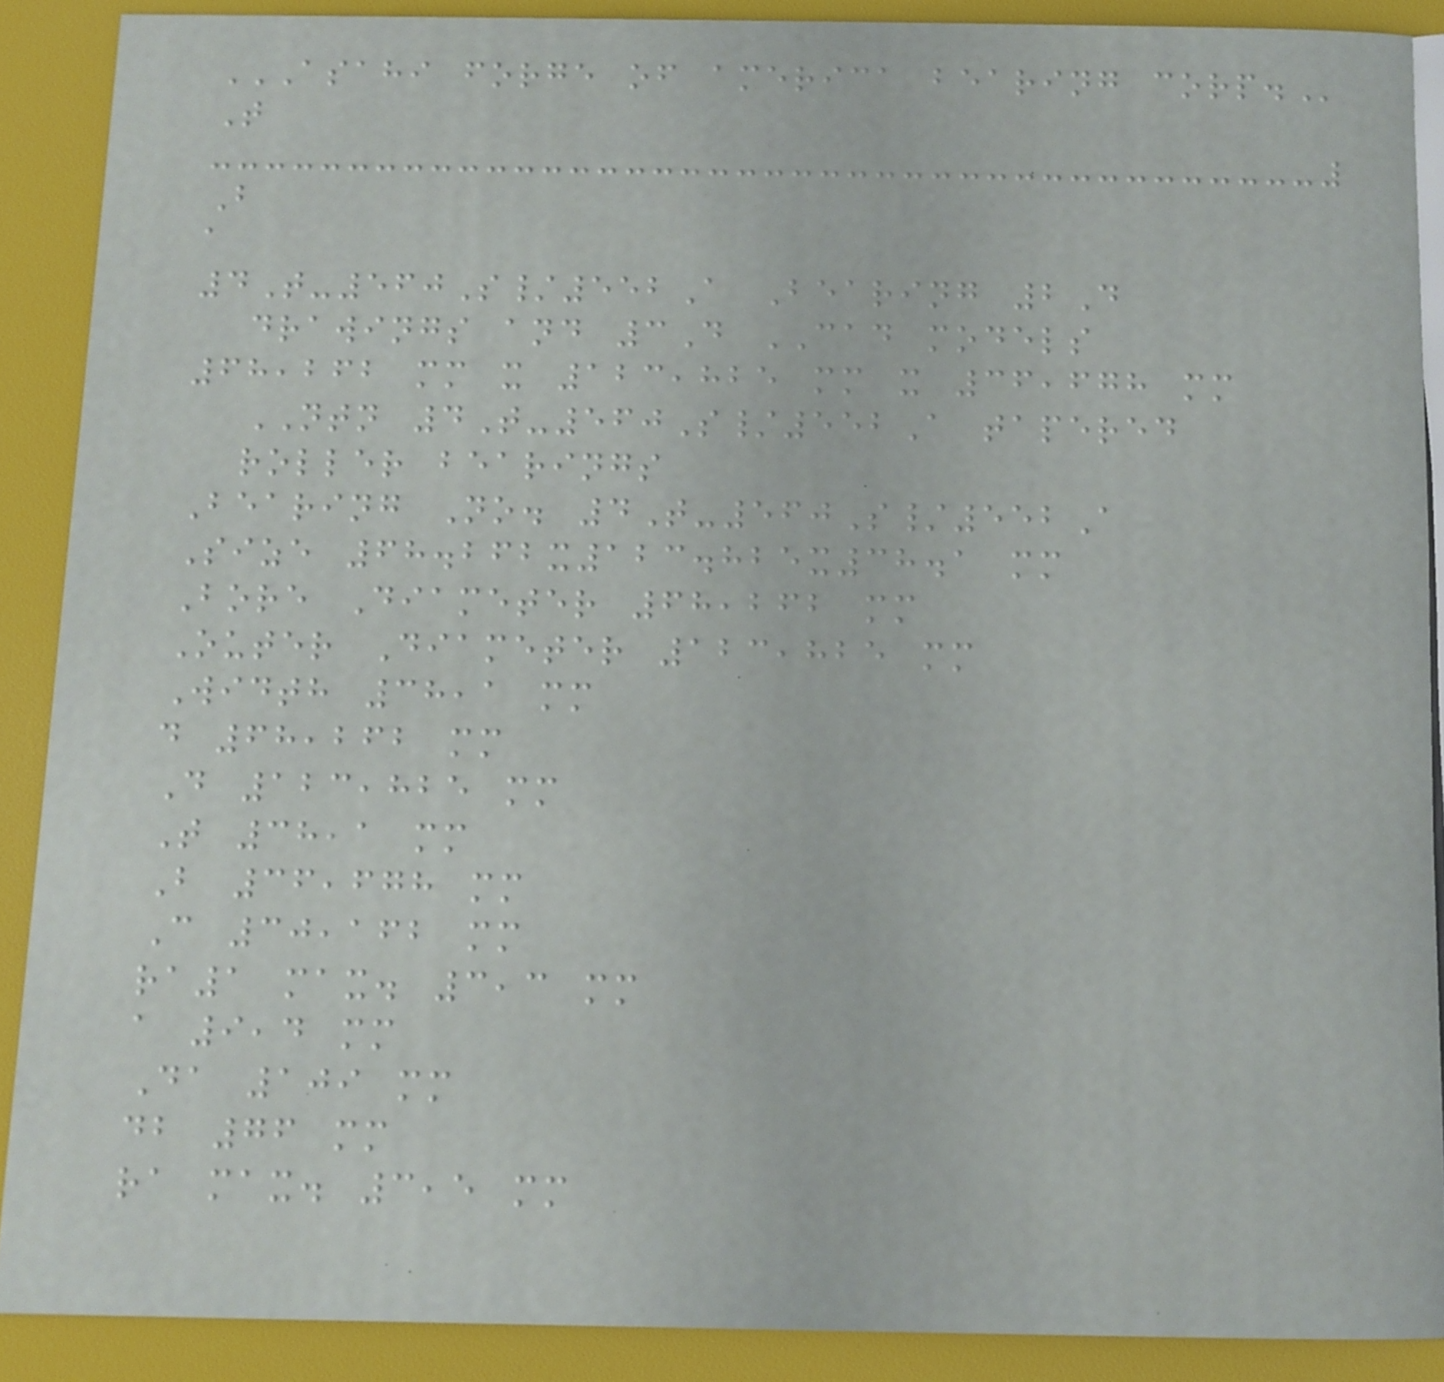ASAHI FORGE OF AMERICA BEARING CORP.
T
B
a
4T-560S/552A Bearing 2D
drawings and 3D CAD models
68,262 mm x 123,825 mm x 36,678 mm
NTN 4T-560S/552A tapered
roller bearings
Bearing No. 4T-560S/552A
Size 68.262x123.825x38.1 mm
Bore Diameter 68,262 mm
Outer Diameter 123,825 mm
Width 38,1 mm
d 68,262 mm
D 123,825 mm
T 38,1 mm
B 36,678 mm
C 30,162 mm
ra1 max. 3,3 mm
a 9,4 mm
Da 109 mm
db 76 mm
ra max. 3,5 mm
